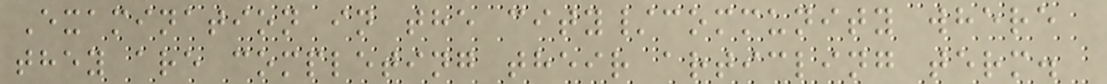Examination in the city/community where
they are completing their articling term.
